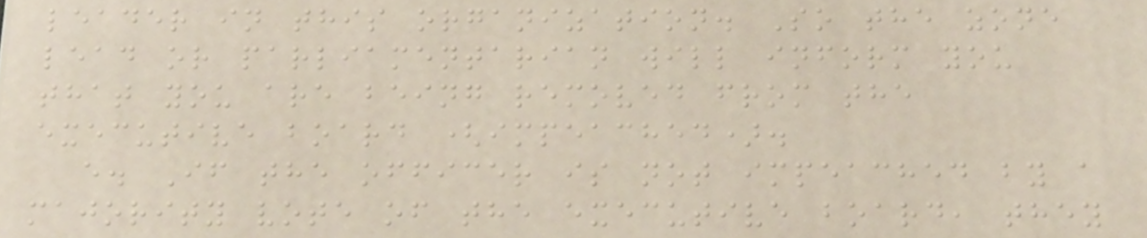leader in this organization. So the zone
lead or parliamentarian will inform you
that you are being removed from the
executive board (impeached).
e. If the officer is not impeached by a
majority vote of the executive board, they
